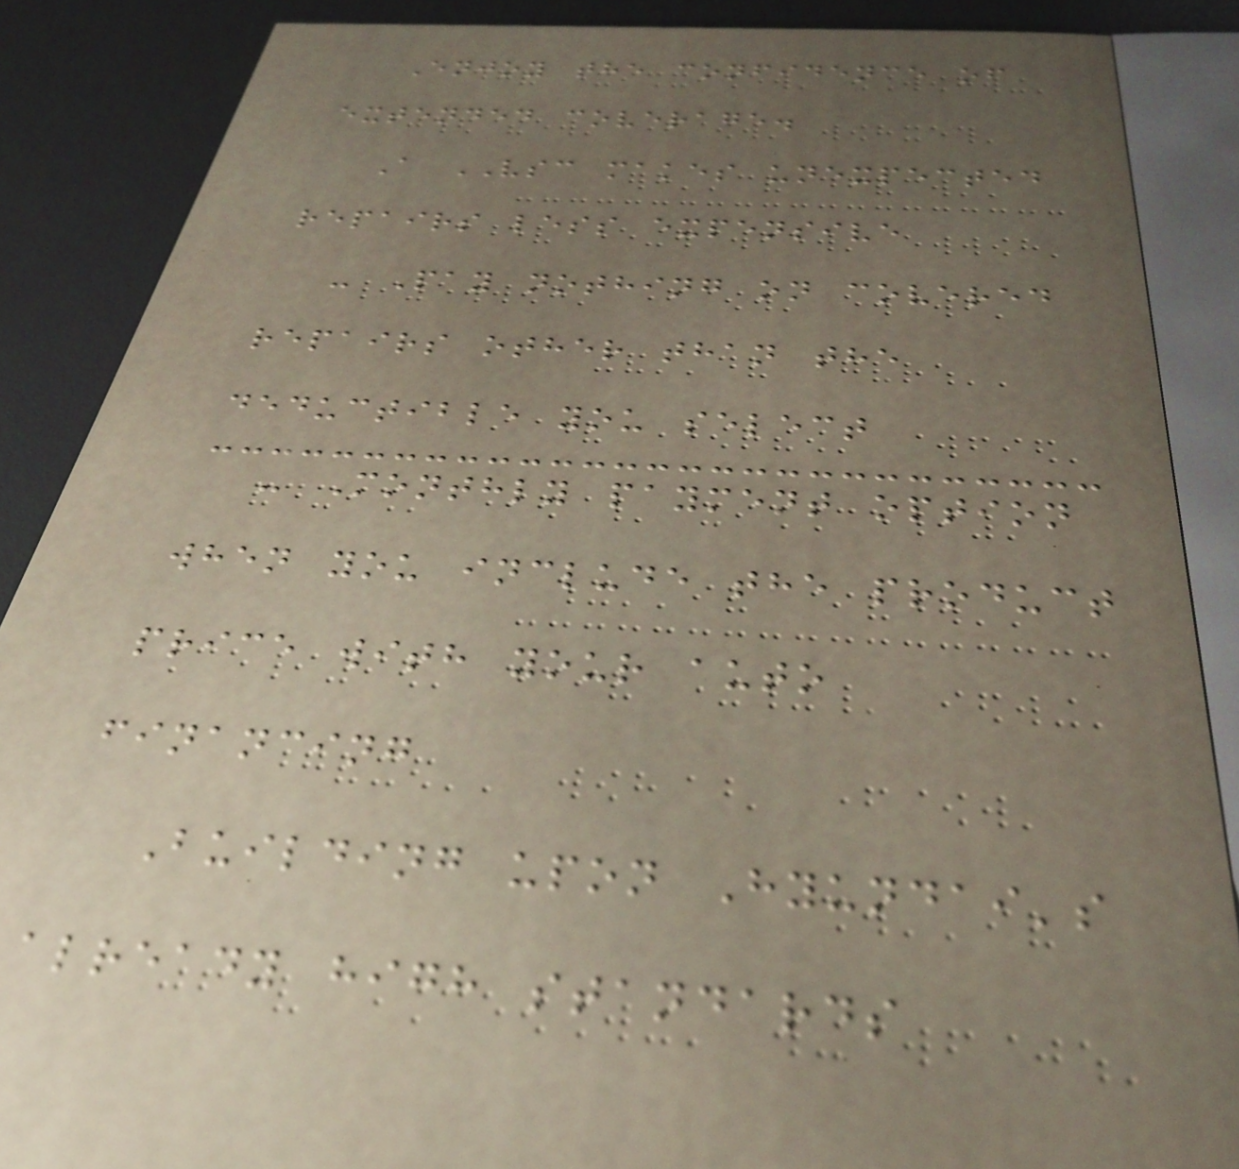Enjoy the confidence of
extended coverage.
A VSC makes unexpected
repairs less expensive
- Pay nothing on covered
repairs other than the
deductible you select
- Monthly payment option
when you include the product
price with your auto
financing
Building upon Hyundai's
already high standards
